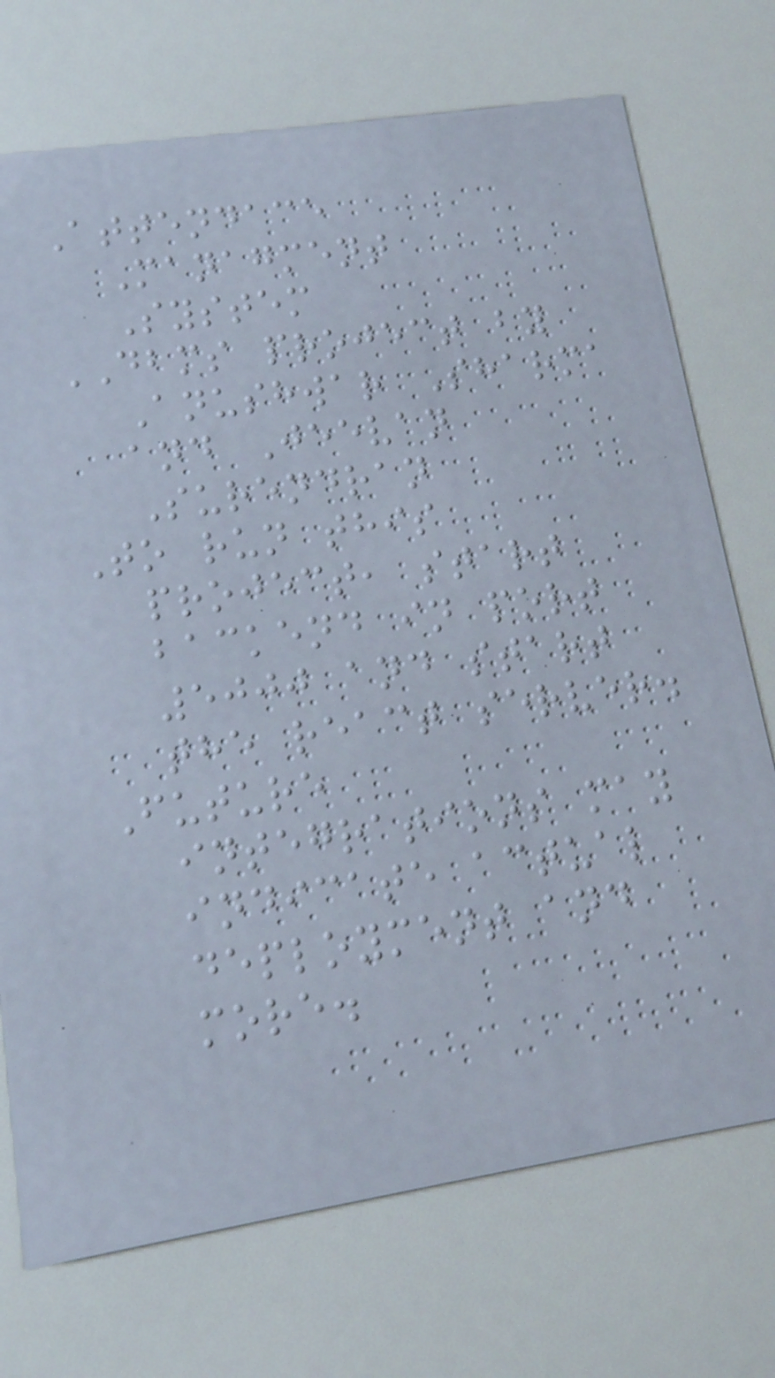Attendace
Managment
System
DBMS project by
Anushwar Sharma
and Jeevan
Surendran
To run this
project, start
backend in port
5000 and start
the react server.
Future
integrations may
indicate actual
deployment and
more.
